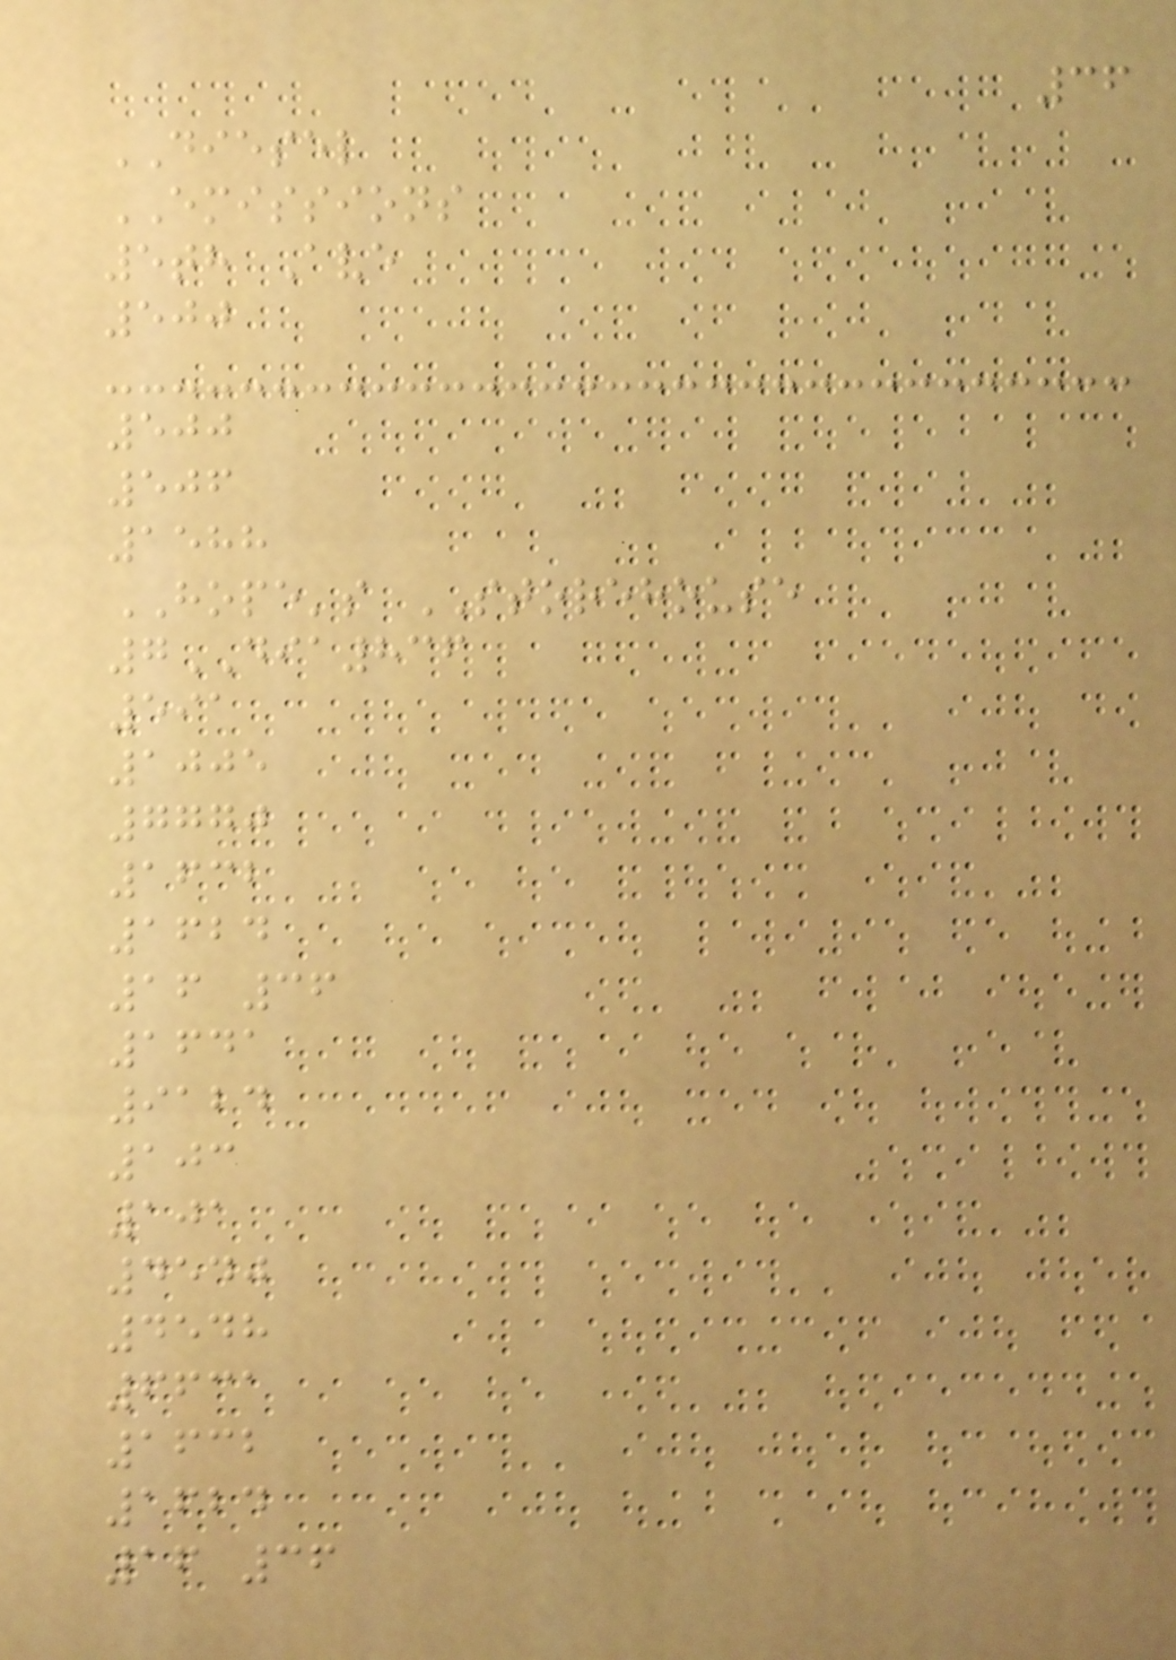36
DIESEL
EMISSIONS
5th Ave
500
500
506
1588
HOPE's STOREHOUSE
7DIA836
591
1005
7770
1632
1624
16 36
1641
9124
103
101
4540
4548
6631
1632
1624
16 36
